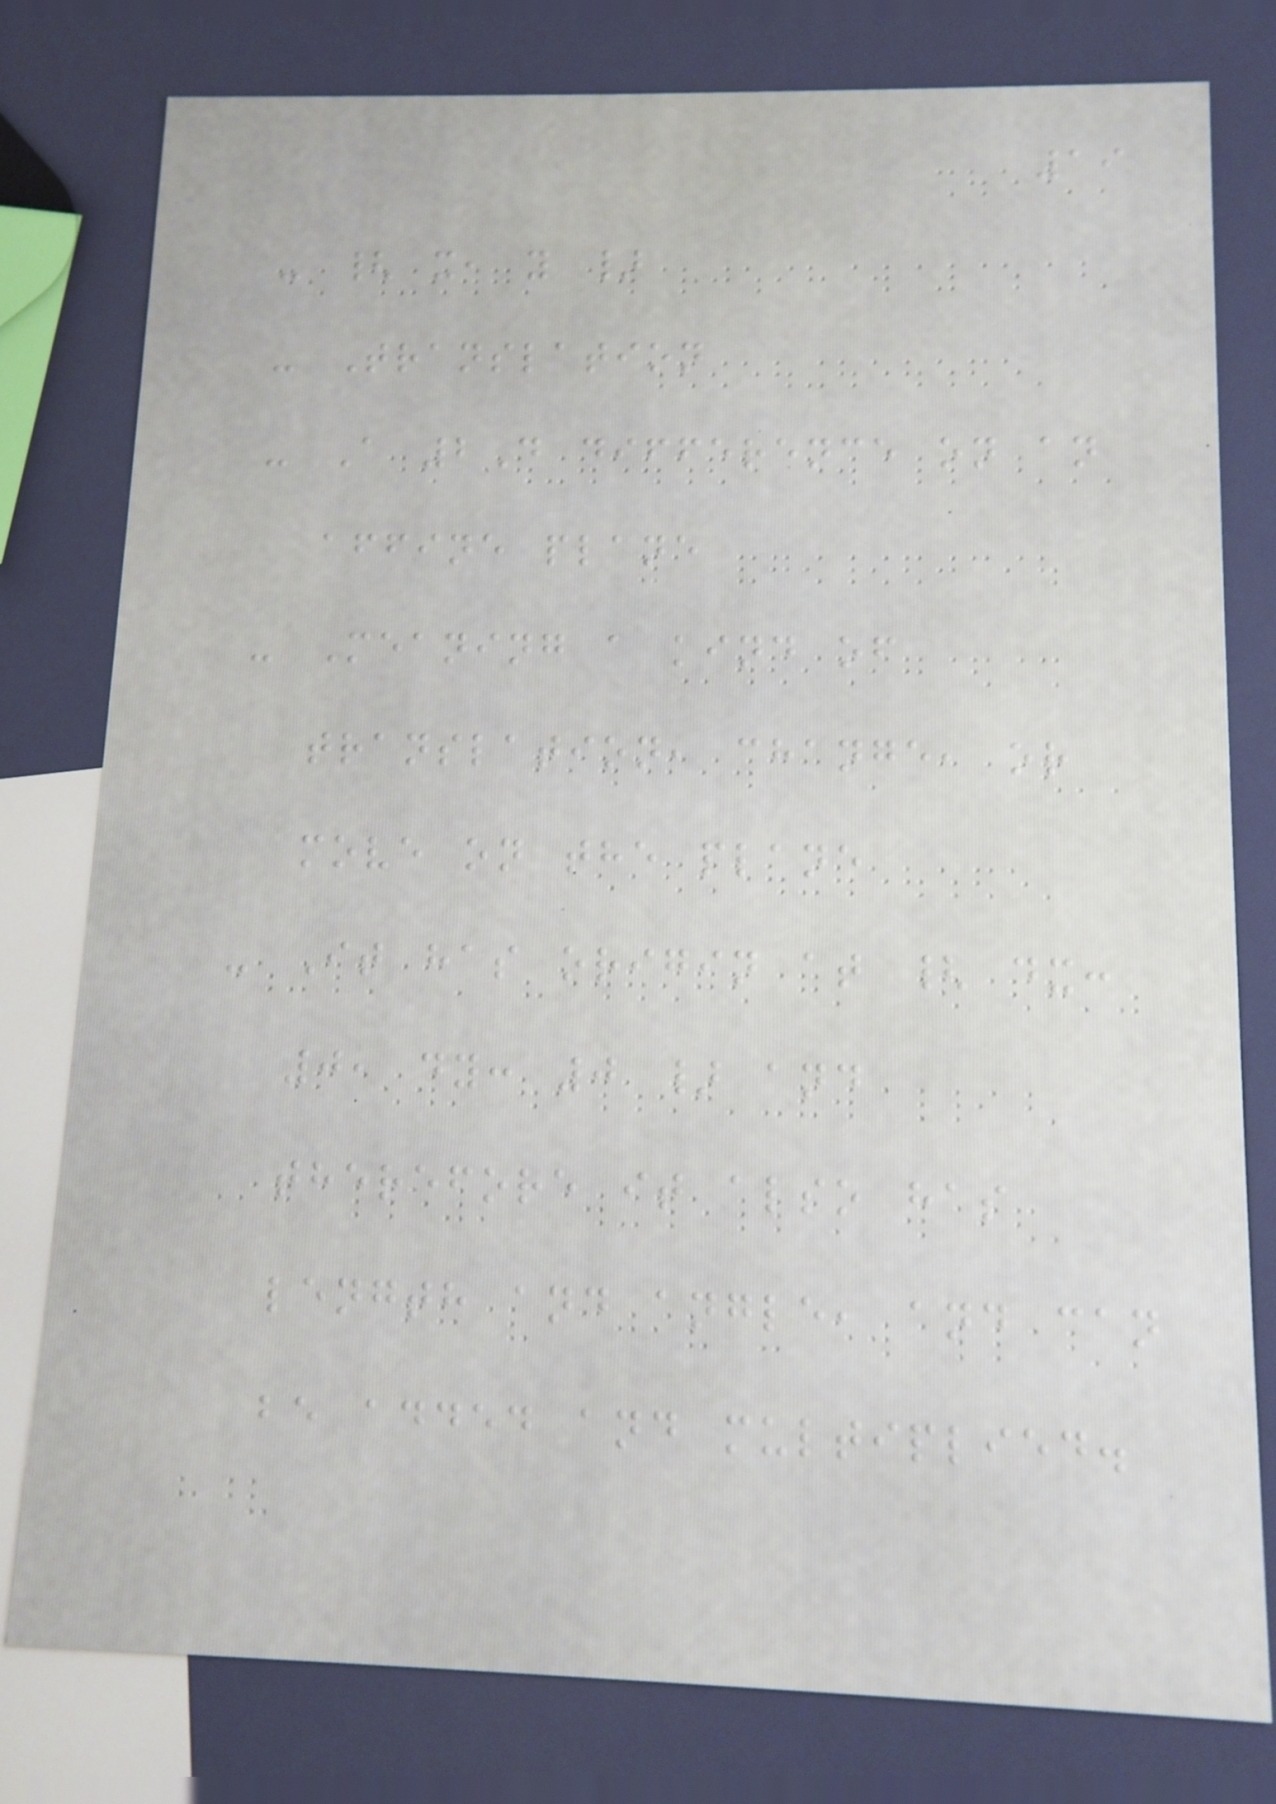19
- { x, y }
- Translation
- A 2D difference on an
affine plane
- Meaning a kind of
translation, change, or
move on the plane
- It has origin at { dx:
0, dy: 0 } and
therefore it also has
length and angle, and can
be added and multiplied.
